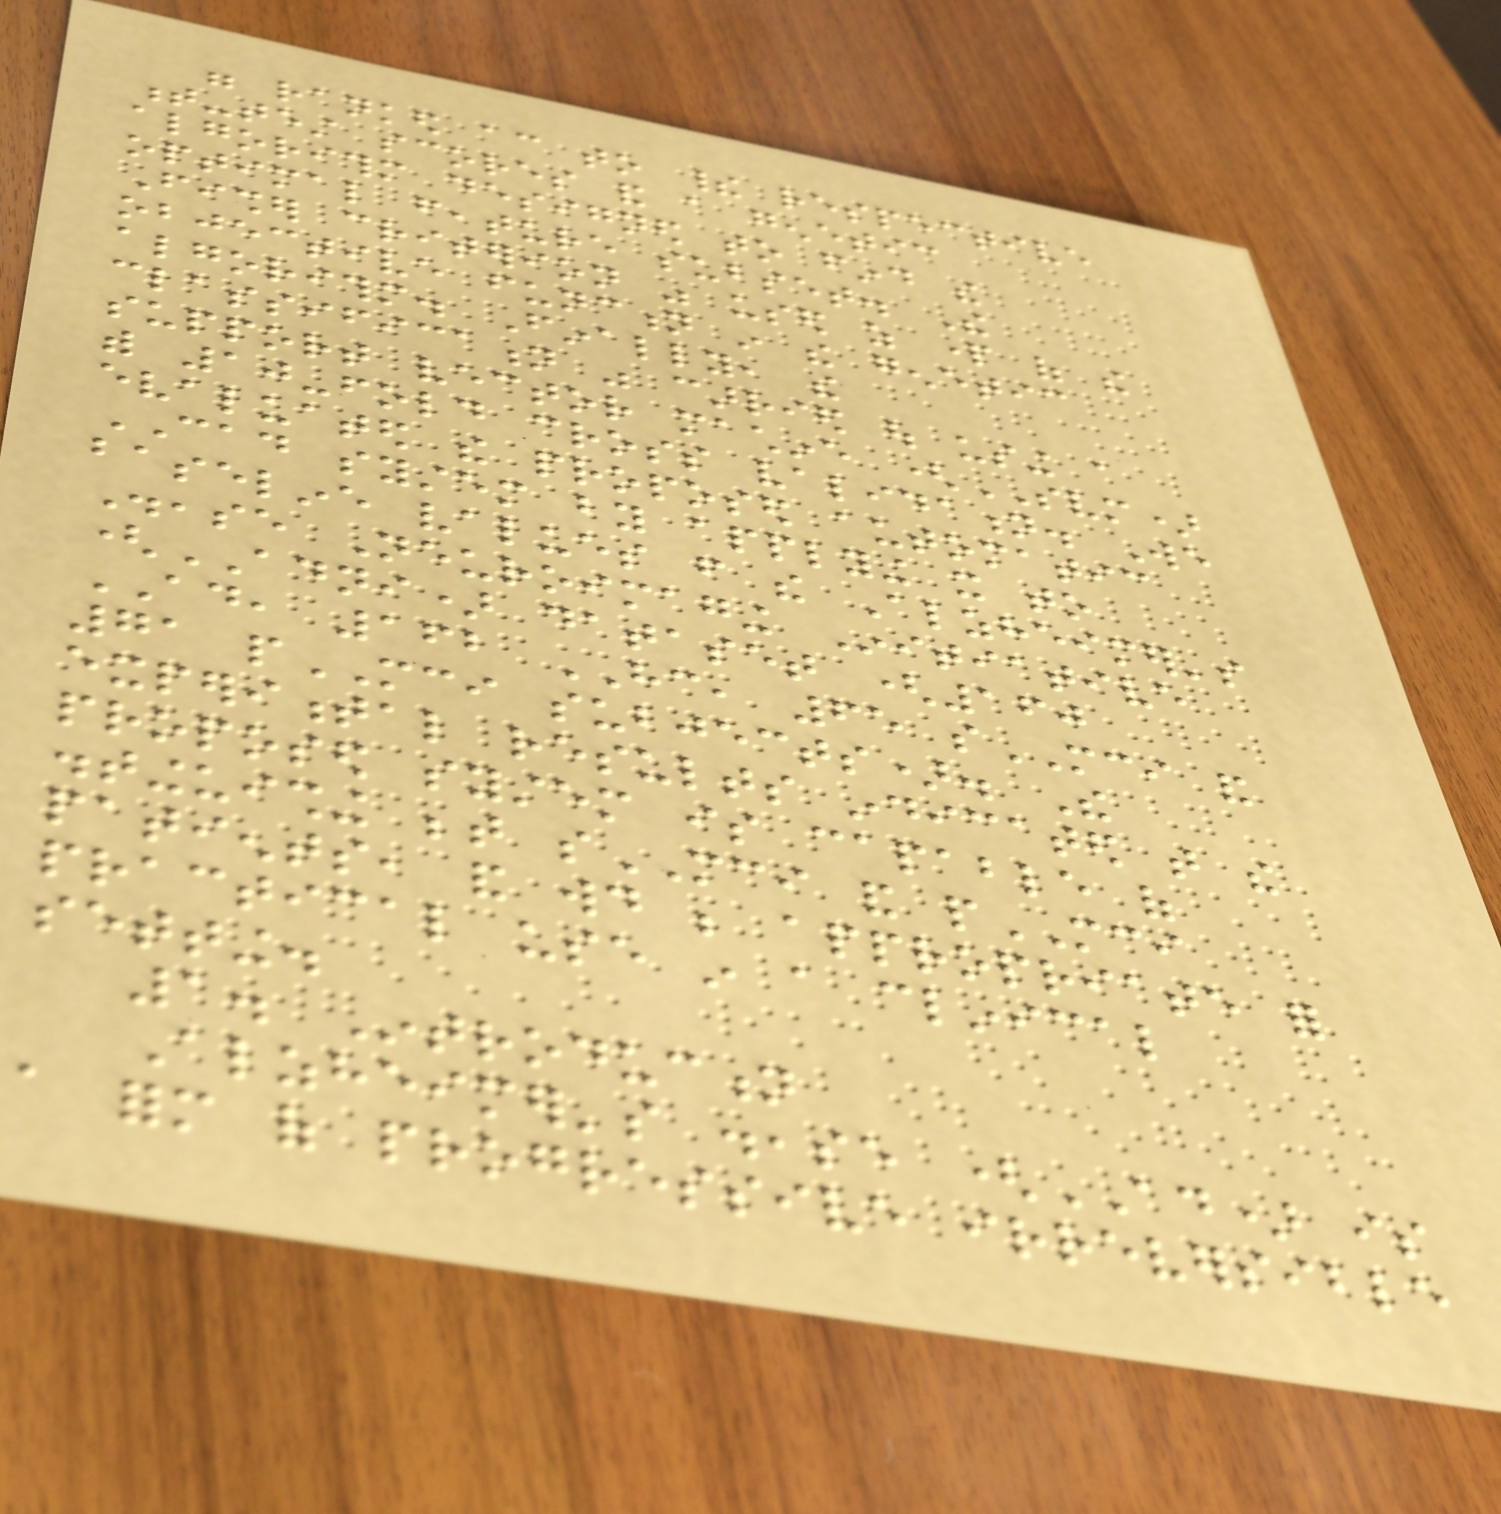were ranked according to their respective
t-test scores and a genetic
algorithm designed to find the
optimal feature subset. The
Fisher criterion was used as part of the
objective function in the genetic
algorithm. Finally, the
classification was carried out using a
support vector machine (SVM)
with 10-fold cross validation. We
evaluated the proposed automatic
CAD system by applying it to
baseline values from the Alzheimer's
Disease Neuroimaging Initiative
(ADNI) dataset (160
AD, 162 HC, 65 sMCI and
71 pMCI subjects). The
experimental results indicated that the
proposed system is capable of
distinguishing between sMCI and pMCI
patients, and would be appropriate for
practical use in a clinical
setting.
1. Introduction
Alzheimer's disease (AD) is
a form of progressive irreversible
